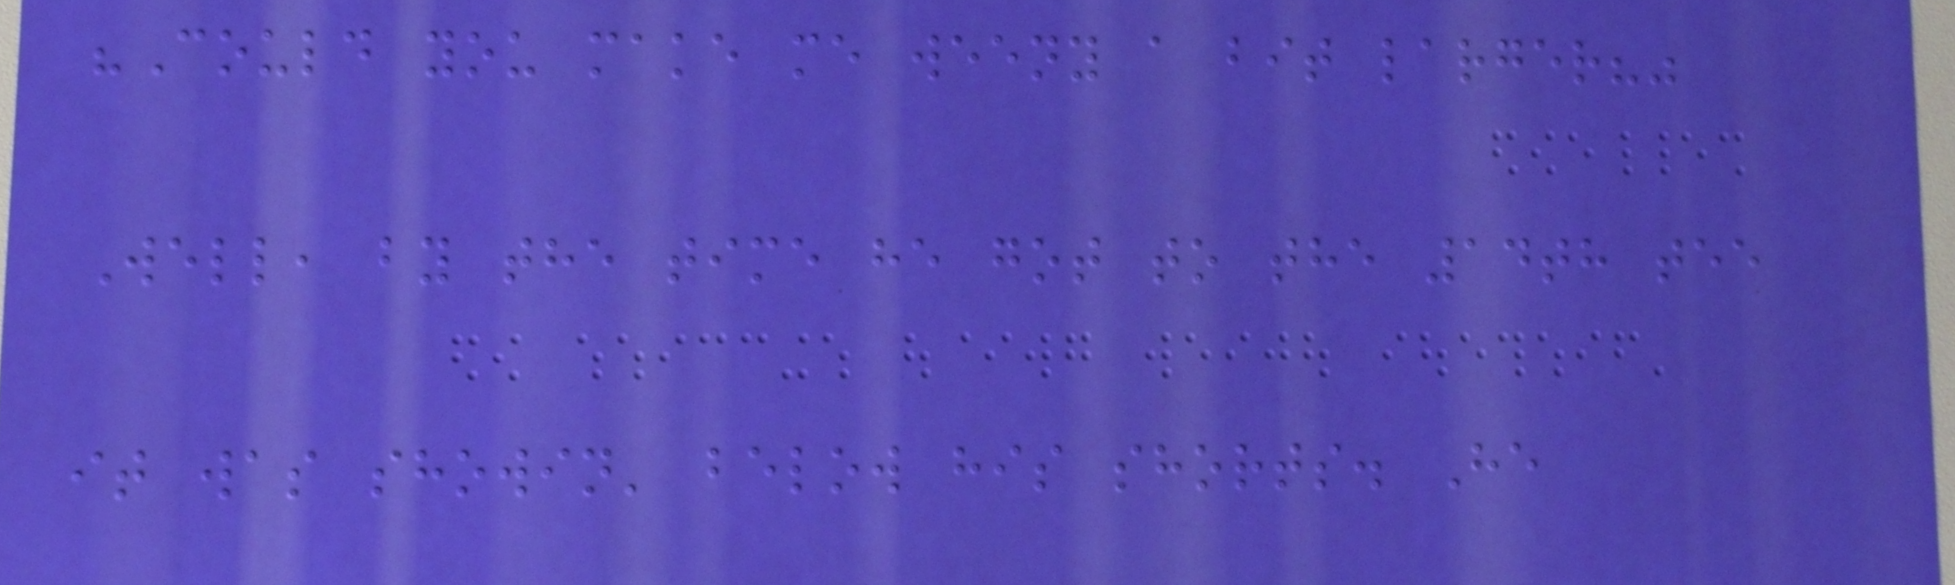"Could you make me weeny a bit larger?"
Well, by the time he got to the 14th tee
it was showin' below his shorts. He
